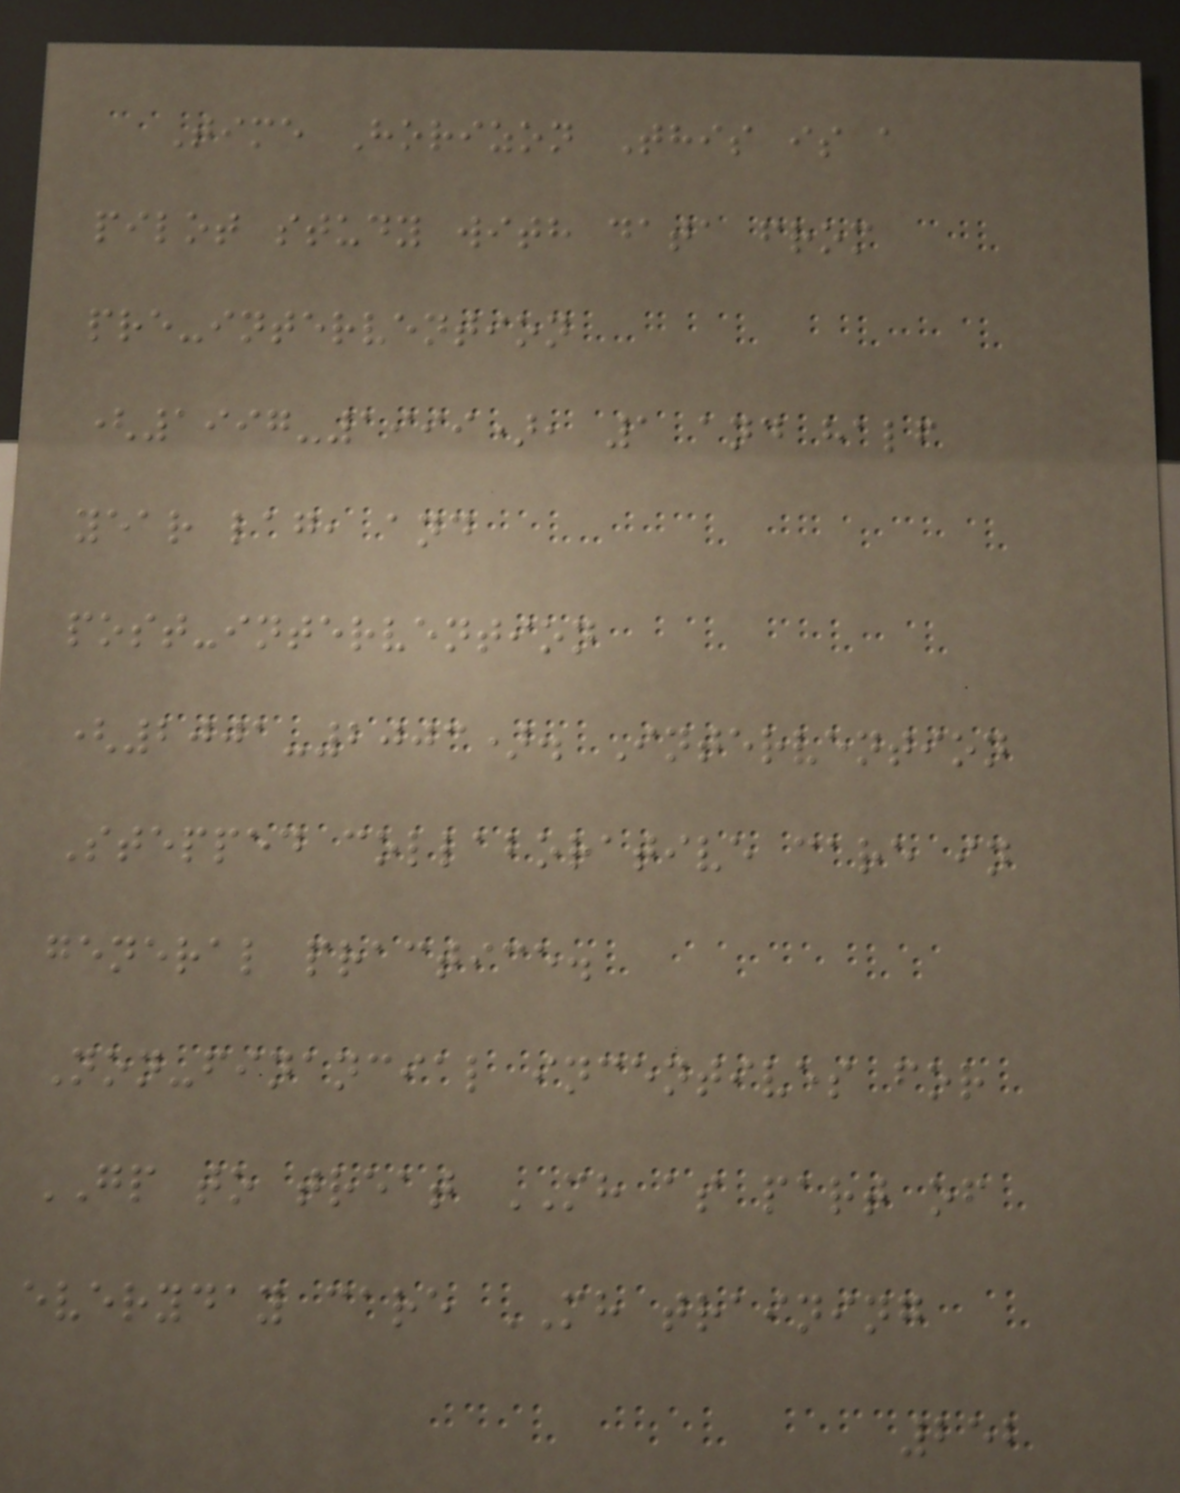Time Horizon This is a
pilot study with data from
pre-intervention
(1997-1999), 1 and half
year lag, and
post-intervention
(2001-2003). Intervention
Stepped collaborative care in
general practice.
Non-financial incentives for
GP to treat MH as part of
everyday care MH training
252
